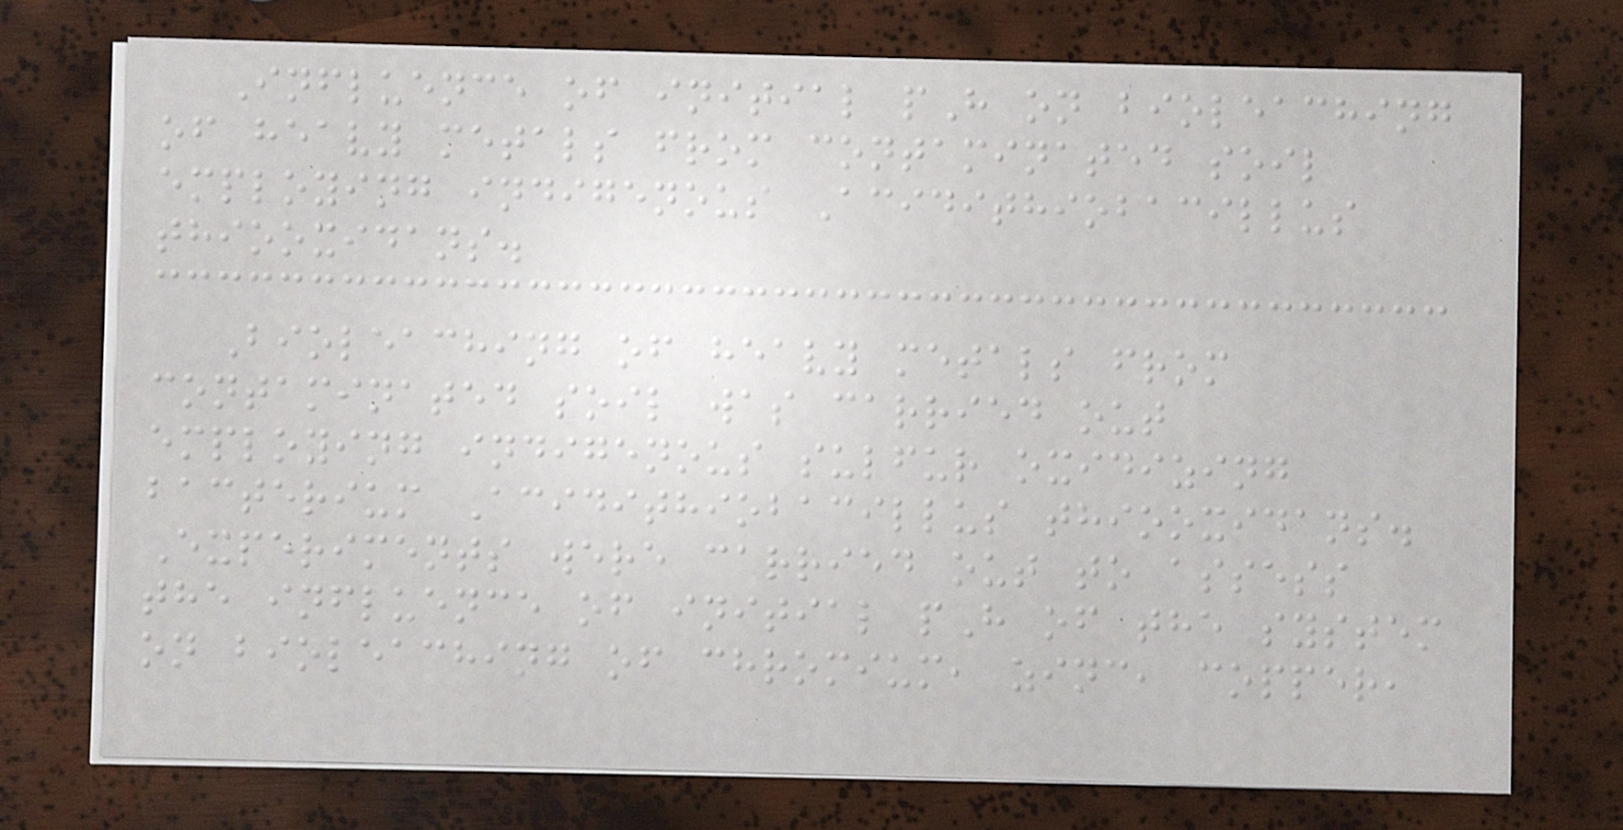Influence of initial pH on bioleaching
of heavy metals from contaminated soil
employing indigenous Acidithiobacillus
thiooxidans.
Bioleaching of heavy metals from
contaminated soil was carried out
employing indigenous sulfur oxidizing
bacterium Acidithiobacillus thiooxidans.
Experiments were carried out to assess
the influence of initial pH of the system
on bioleaching of chromium, zinc, copper,
